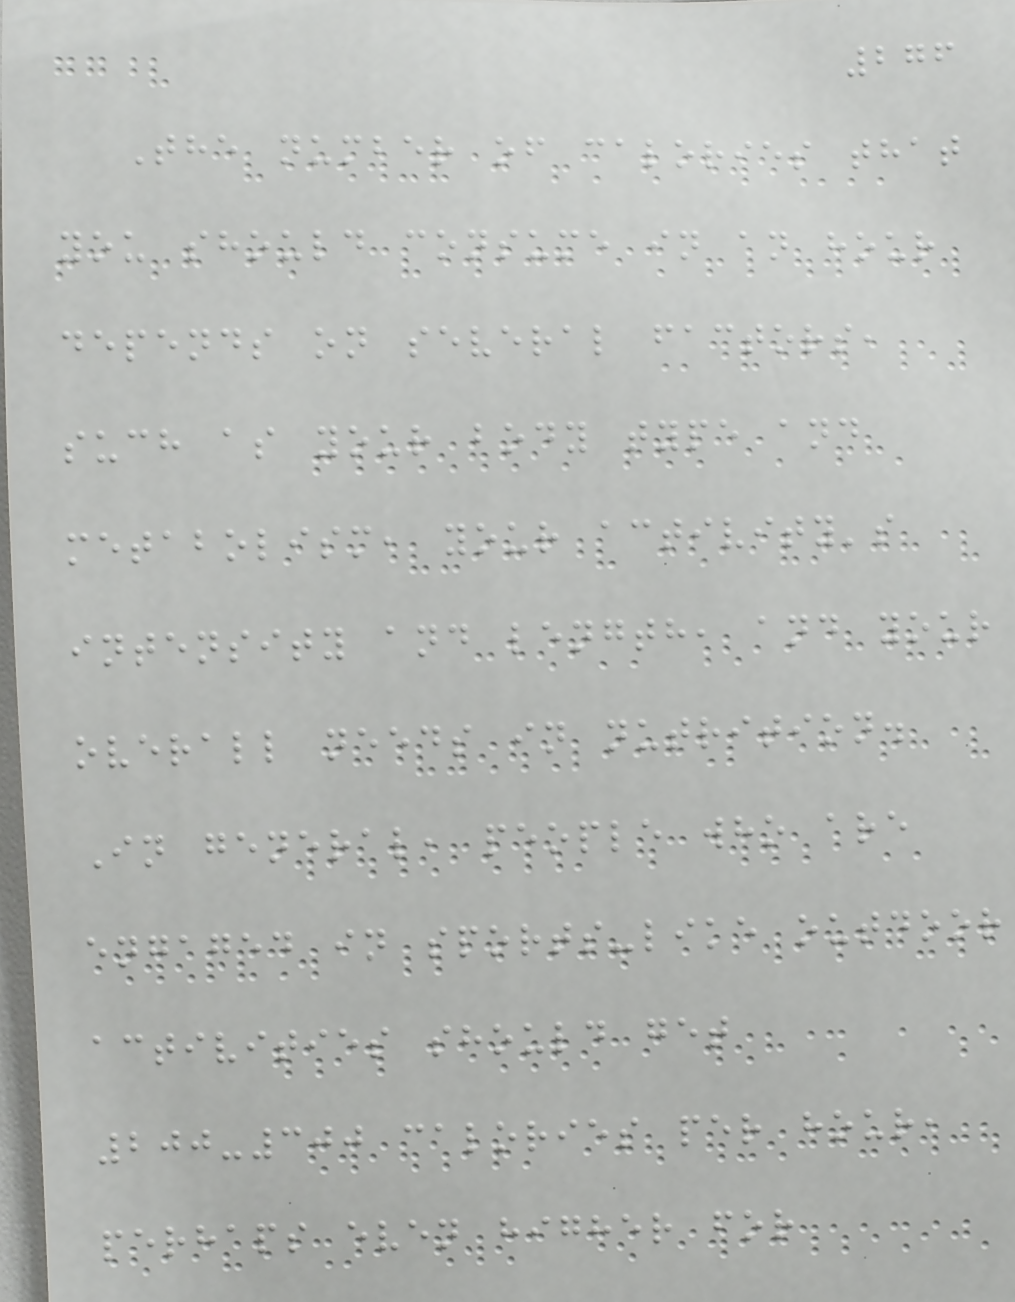276
The number of calories that
you should consume in an hour
depends on several factors,
such as your body type and
metabolism, your activity's
intensity and length, and your
overall needs in nutrition.
In general, people who are
engaged in sports-like outdoor
activities should get
200-300 calories per hour,
perhaps even higher for
